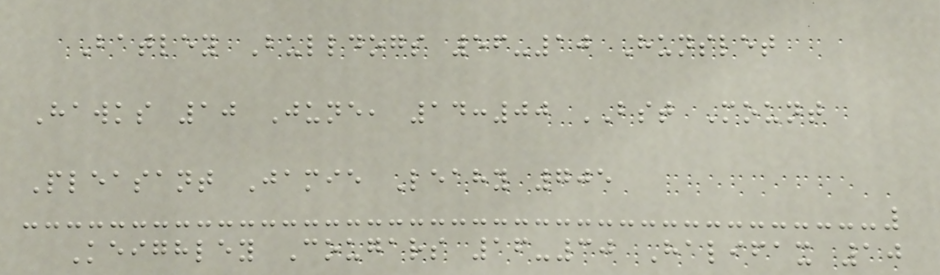Batley Bulldogs 56-10 Hunslet
Hawks 10 June, 14:00 BST Mount
Pleasant Jamie Leahy 705
Keighley Cougars 16-30 Halifax 10
